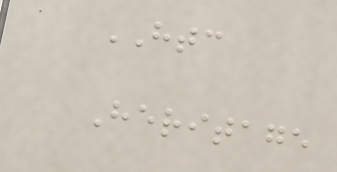HTC
Heritage
